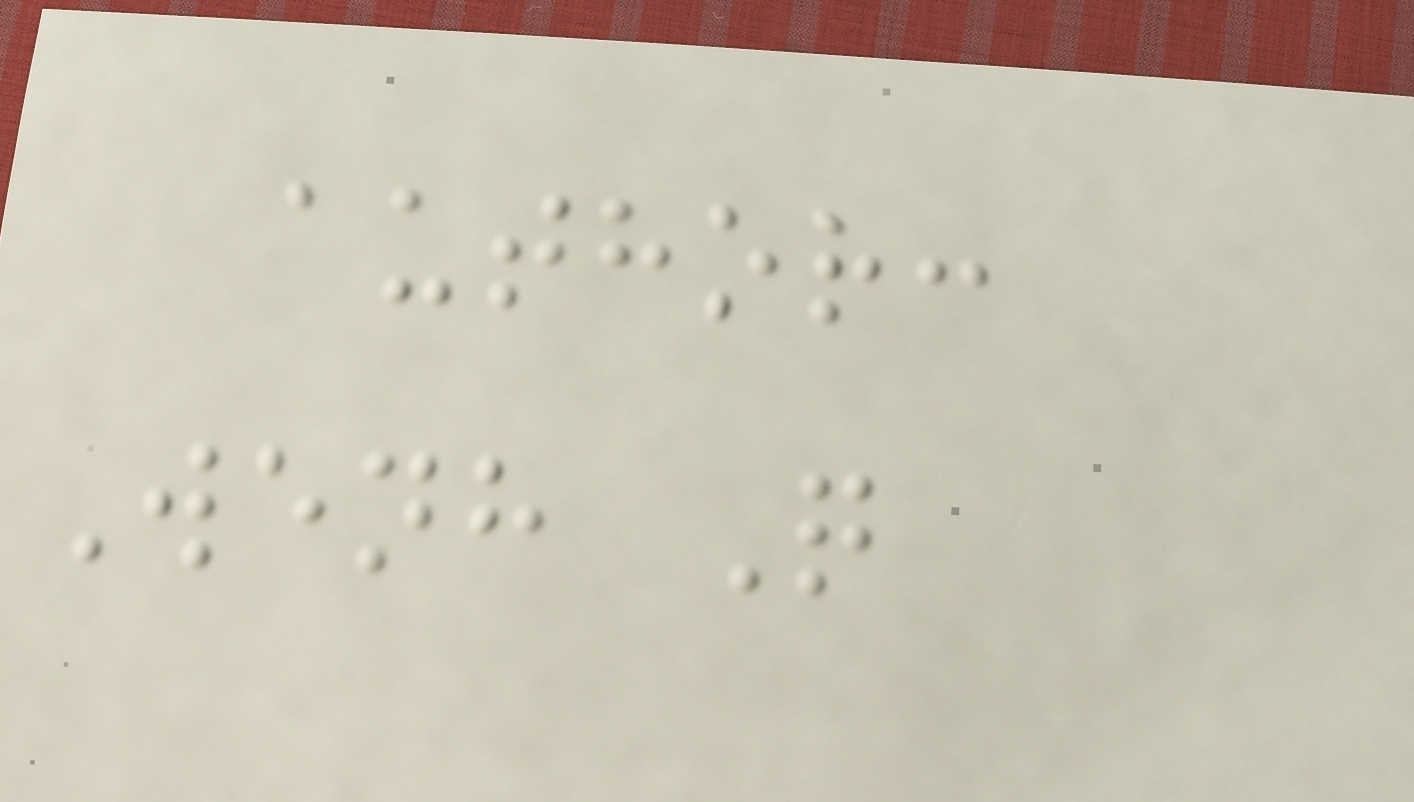author:
Wenh Q
